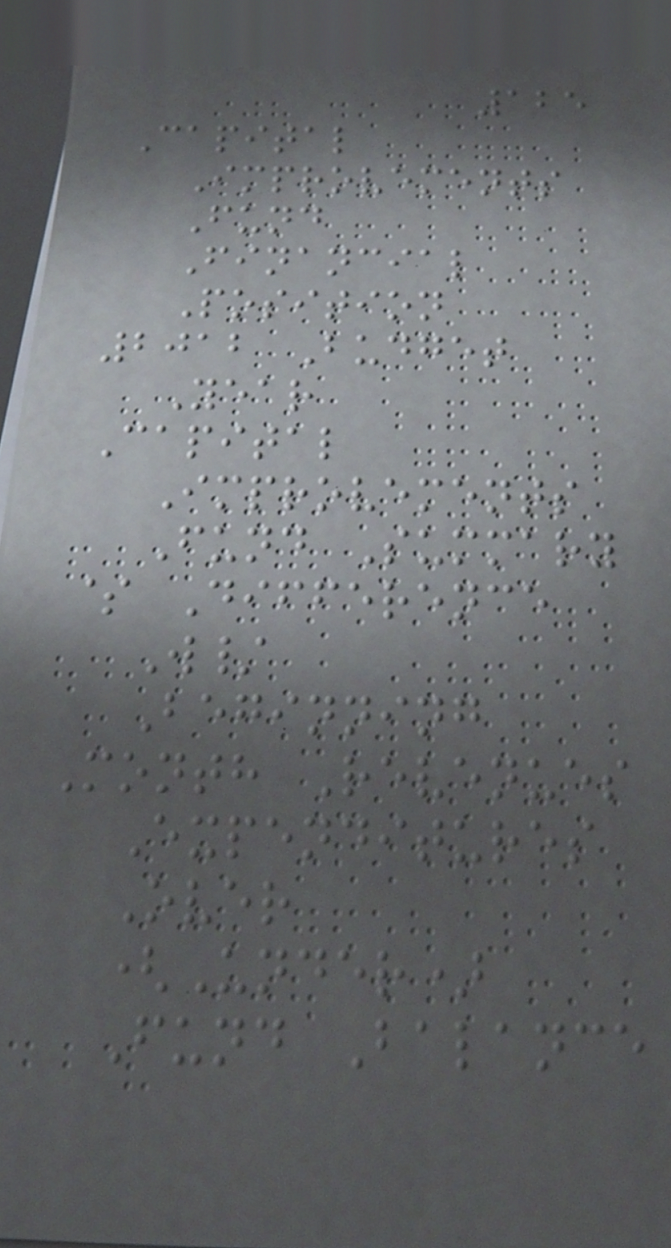125
Capital
Improvements
Fund
Financial
Position
2012 Budget
Year
Capital
Improvements
Fund Summary
$ Difference
W/
Beginning
Month Revenues
Expenditures
Over
(Under)
Fund Balance
